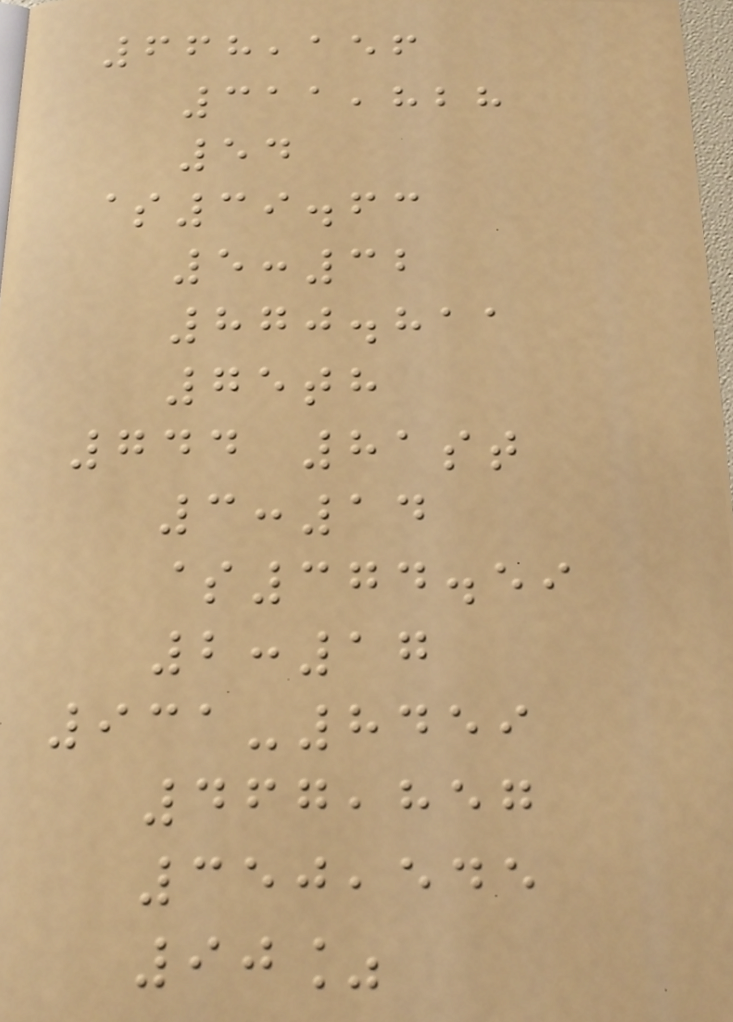668,156
311,828
54
$39.63
5:32
870.811
75th
744 81st
3:14
$374.59
2:17
931-8459
467,857
350,545
90%
